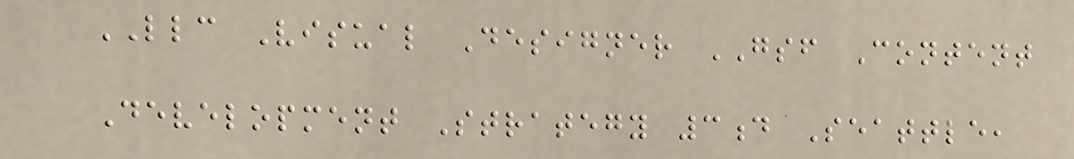LLC Visual Designer GSF Content
Development Strategy 3d Seattle,
